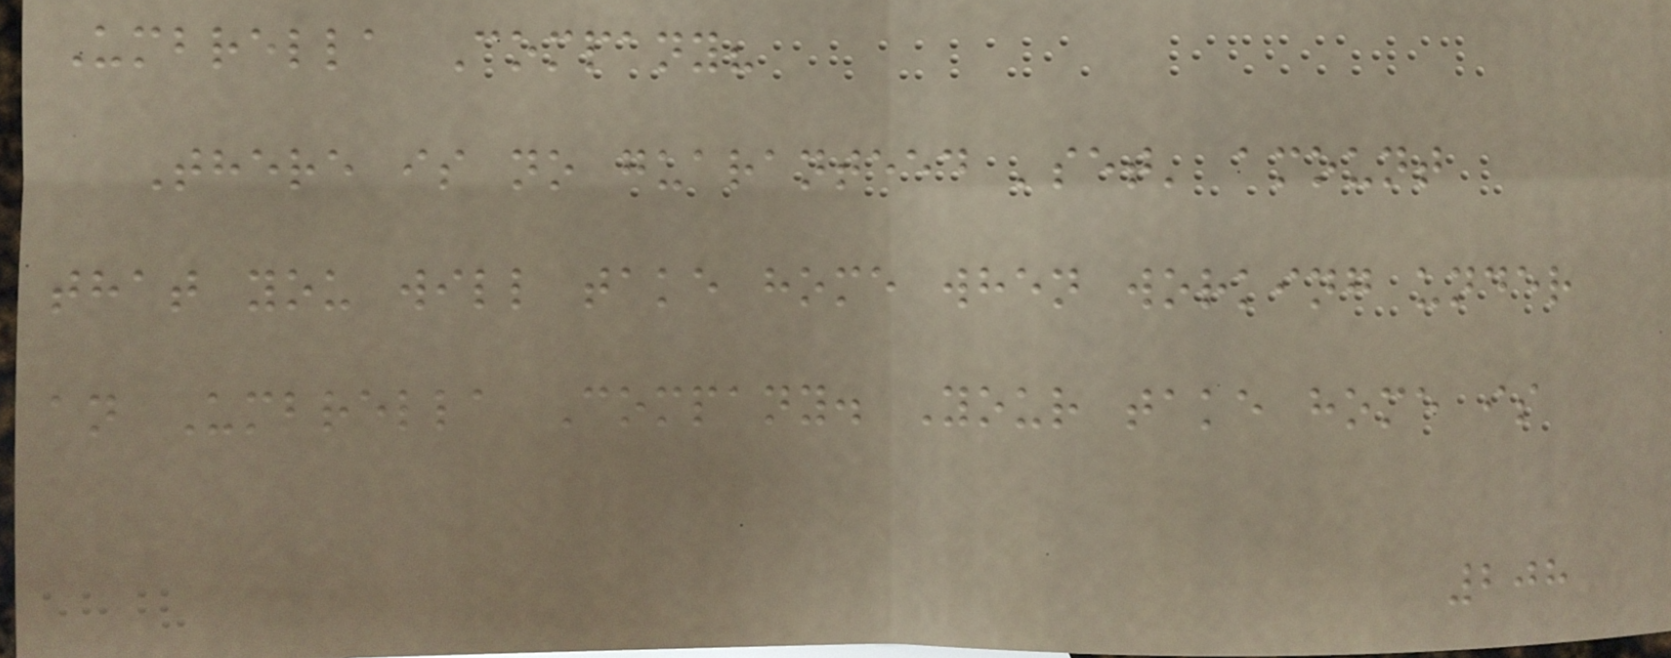Umbrella Company?
There is no guaranteed 'set' amount
that you will take home when working under
an Umbrella Company. Your take home is
208
